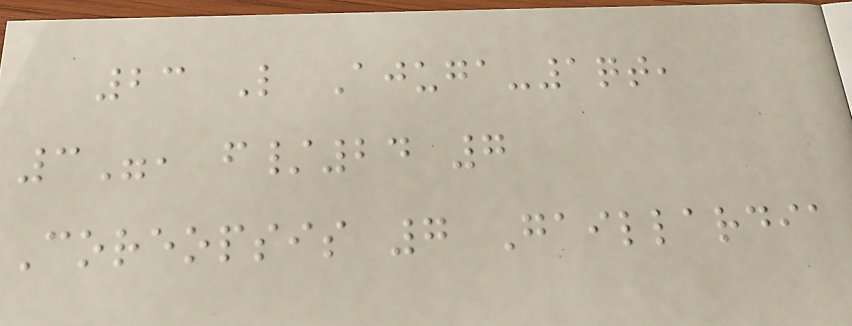23 L Ajuga-1qt,
3", f/24 7
Coreopsis 7 Gaillardia
